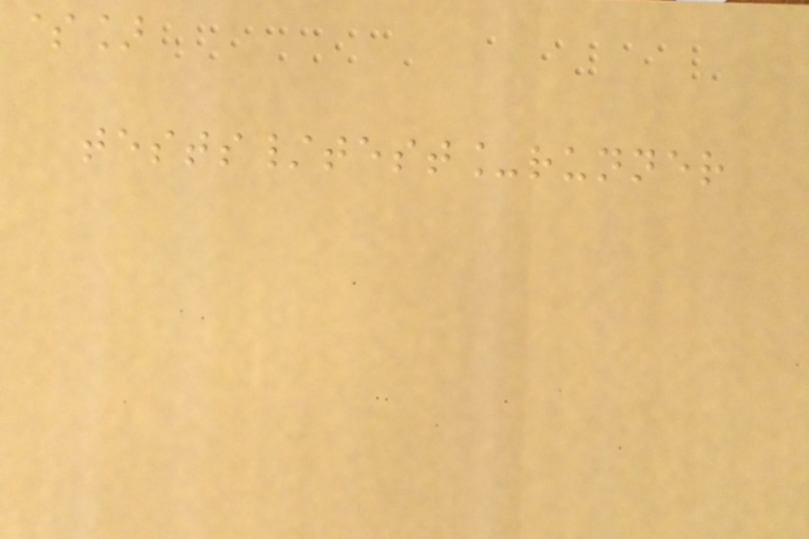$]
tests/test_runner
